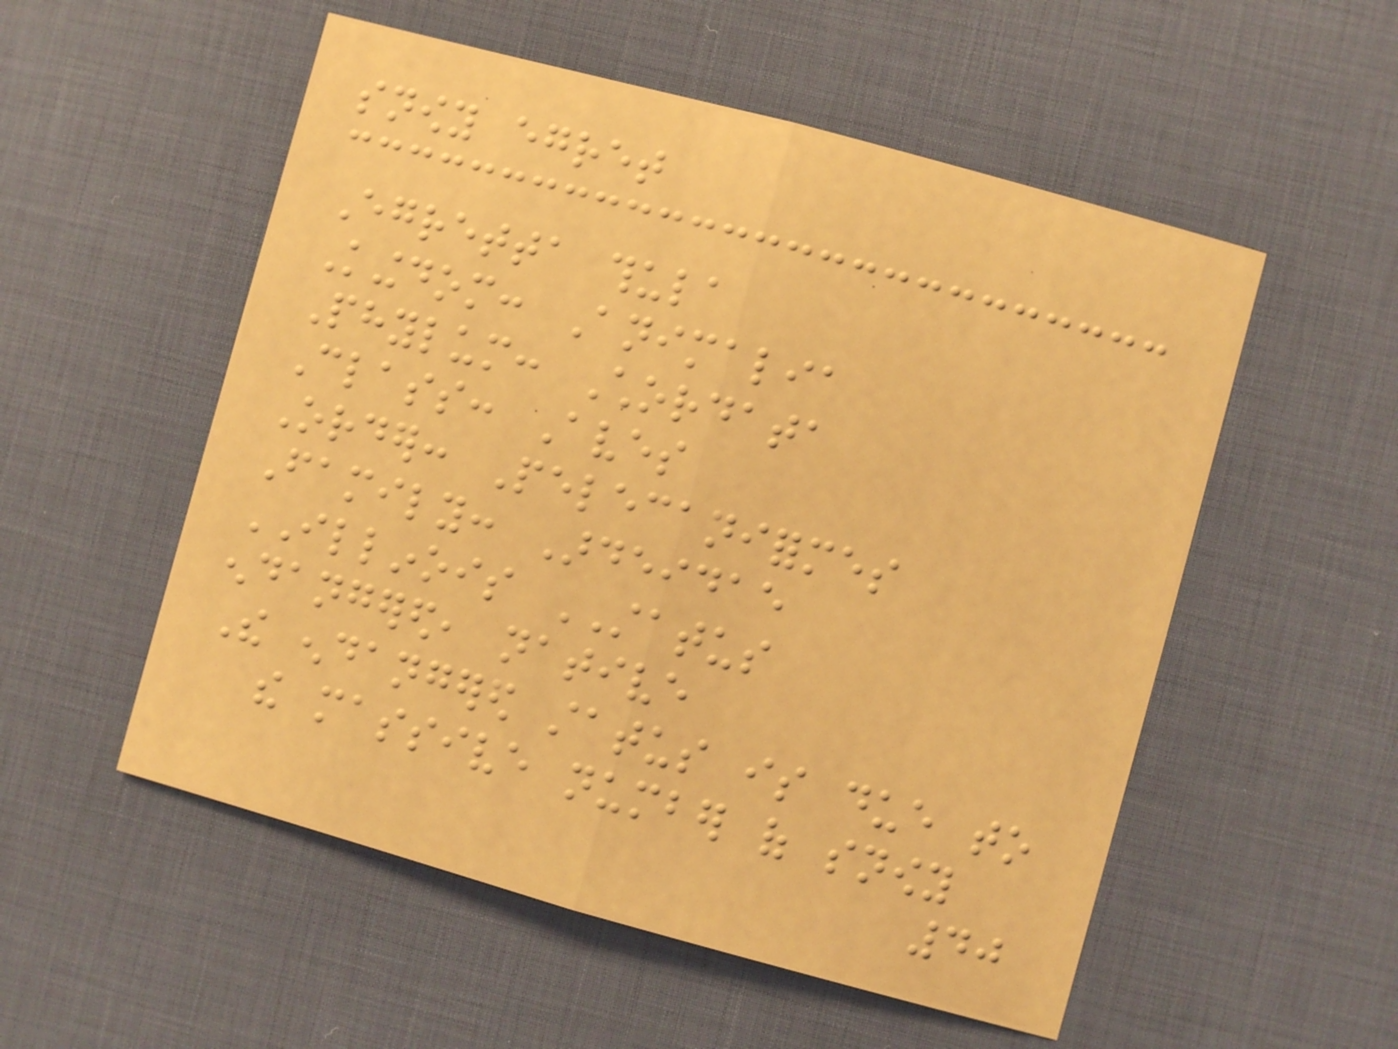snowy egret
Egretta thula
Kingdom: Animalia
Phylum: Chordata
Class: Aves
Order: Pelecaniformes
Family: Ardeidae
ILLINOIS STATUS
endangered, native
The endangered status is due to
the massive number of snowy
40
